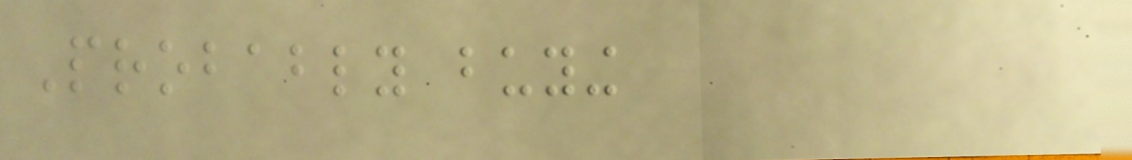Probably buying
